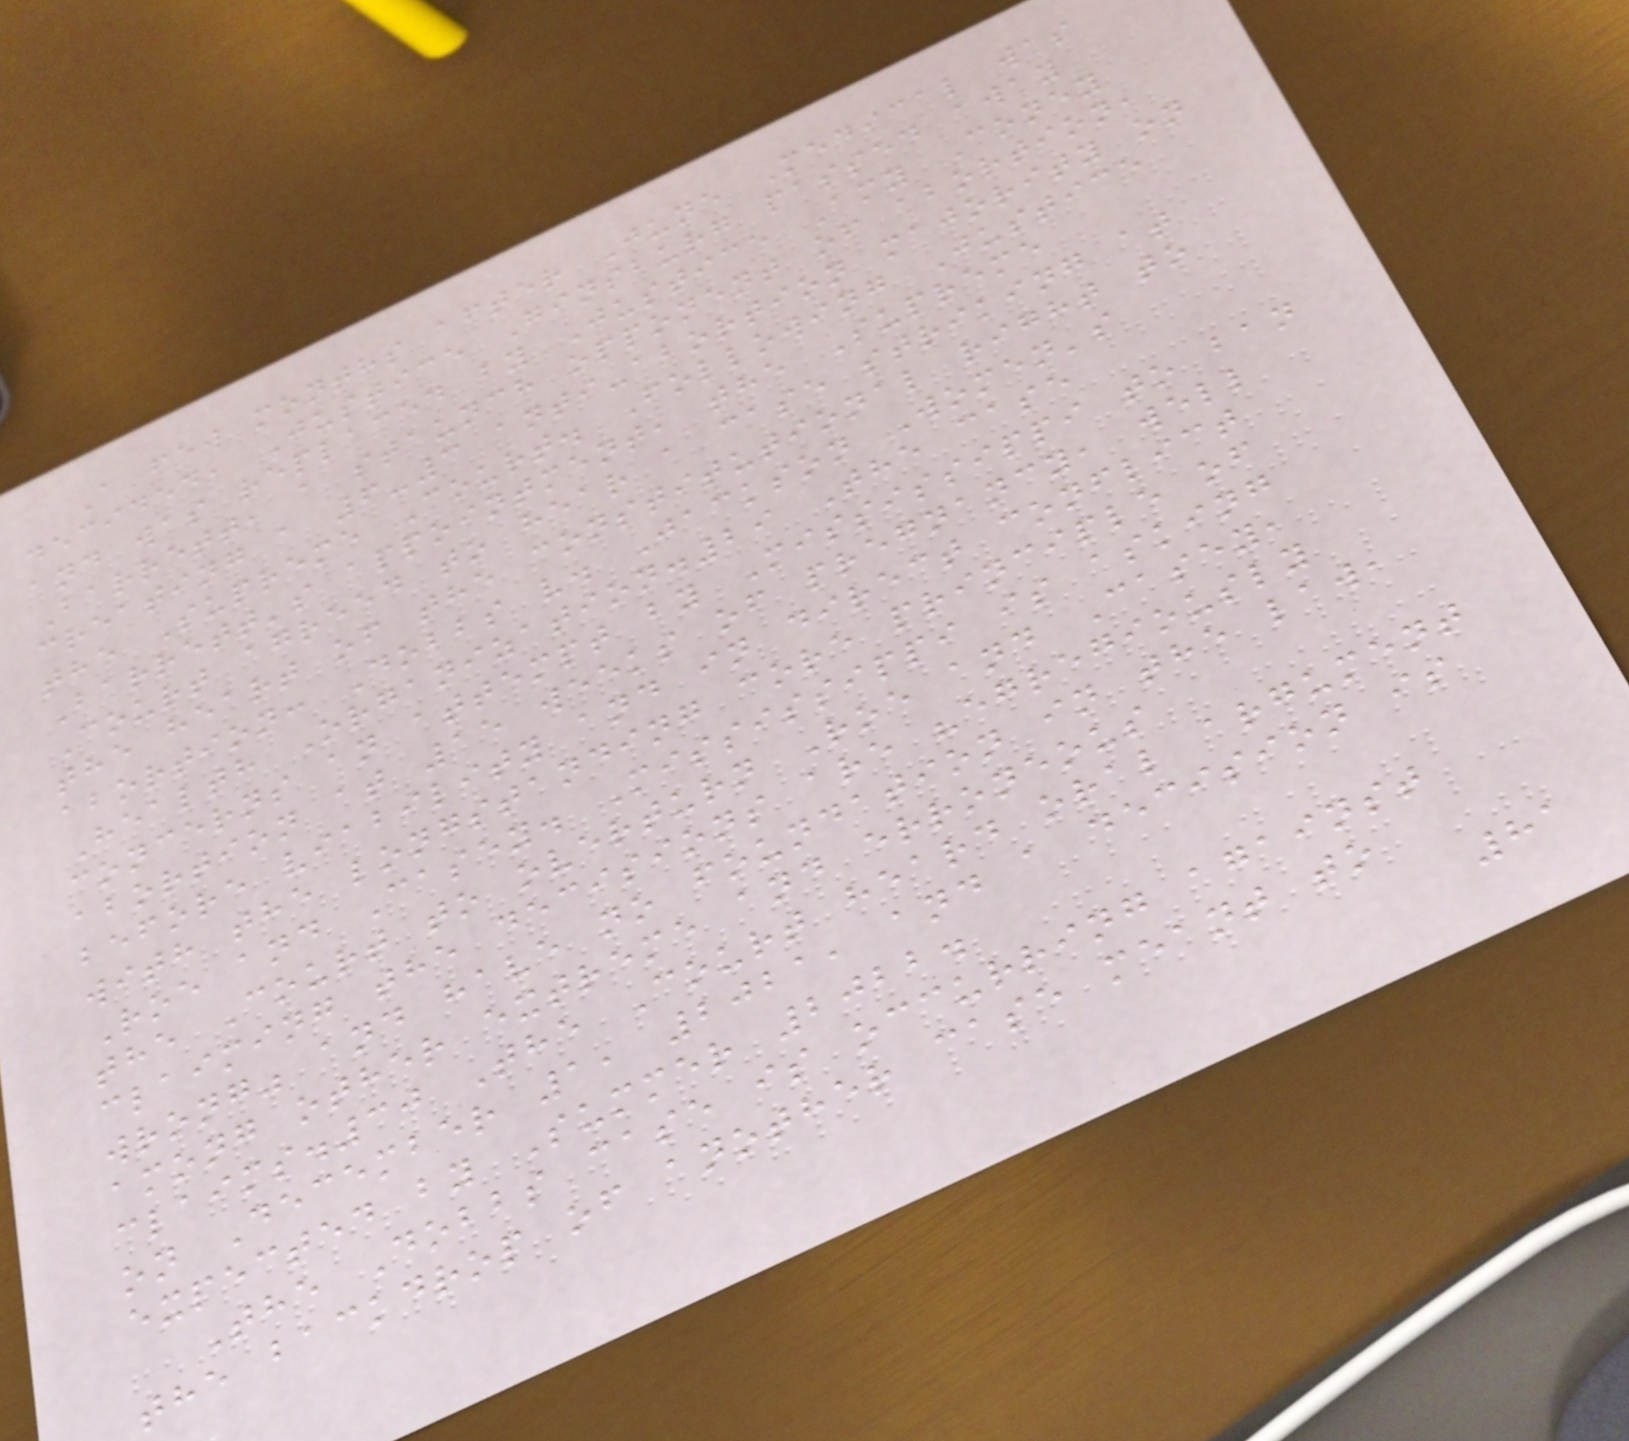A few months after June Medical was
decided, Justice Ginsburg passed away
and was replaced by Justice Amy Coney
Barrett, a staunch opponent of abortion,
creating a 6-3 anti-abortion majority on
the Supreme Court. Following Justice
Barrett's appointment, the Supreme
Court agreed to hear a case striking at
the heart of the constitutional right to
abortion: Dobbs v. Jackson Women's
Health Organization.29 The case
concerns an attempt by Mississippi to ban
abortion at 15 weeks of pregnancy, well
before viability and in direct conflict
with the longstanding core principle of
Roe and Casey. Mississippi is asking
the Court to overturn Roe and Casey,
claiming the decisions are "egregiously
wrong" and have no foundation in the law,
among other extreme and erroneous
claims.30 The Court heard oral argument
on December 1, 2021, and a decision is
expected by Summer 2022.
The Dobbs case is occurring against
the backdrop of another case meant to
81
